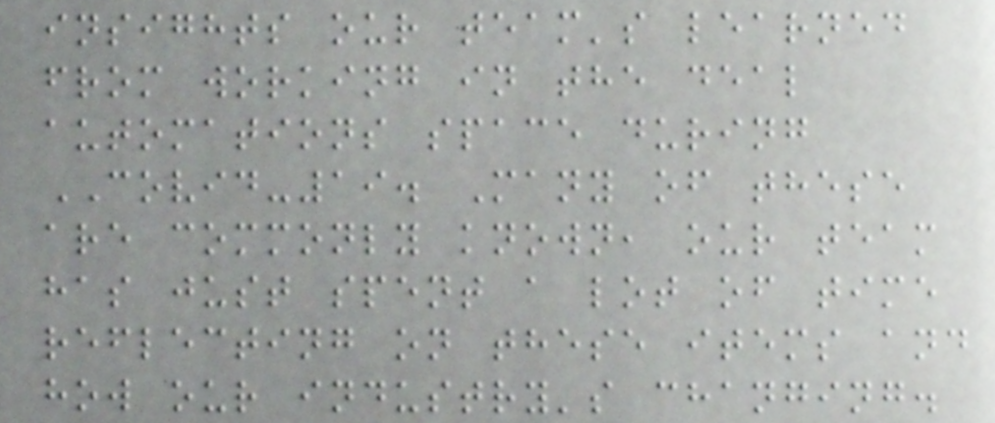insights our team's learned
from working in the deal
automations space during
COVID-19. Many of these
are commonly known, our team
has just spent a lot of time
reflecting on these items and
how our industry's changing.
